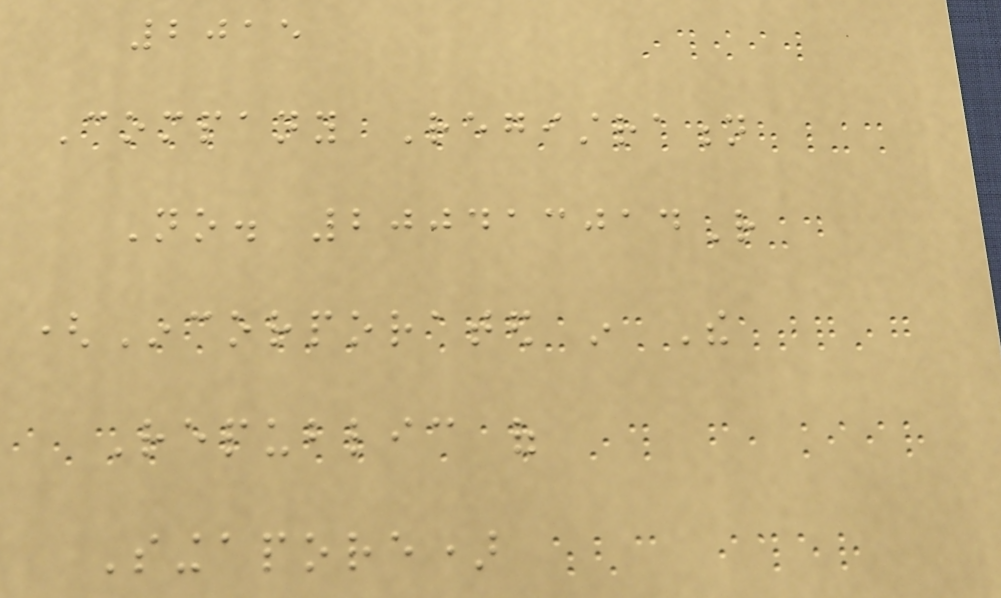2015
Company Registration
No. 200413014R
(Incorporated in The
Republic of
Singapore)
